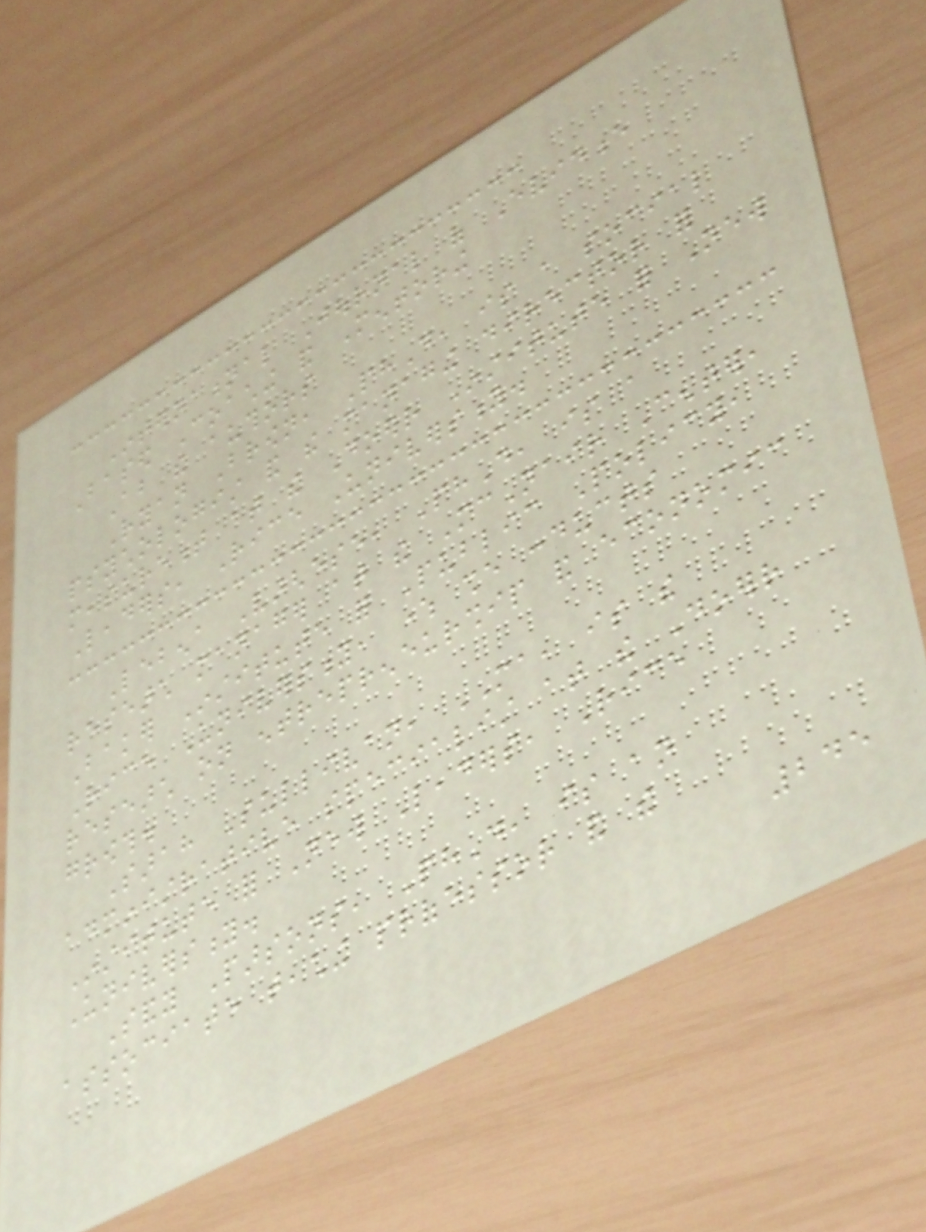International Journal of Evidence
Based Coaching and Mentoring
About the authors
Ryan Brown, PhD, is a social
psychologist and the managing director for
measurement at the Doerr Institute for New
Leaders, Rice University.
Lebena Varghese, PhD, is a
research manager at the McNair Center,
Baker Institute for Public Policy,
Rice University, where she conducts
research on entrepreneurship and economic
growth.
Sarah Sullivan, MA, is the
administrative specialist at the Doerr
Institute for New Leaders, Rice
University.
Sandy Parsons, PhD, is an
associate teaching professor and the
245
